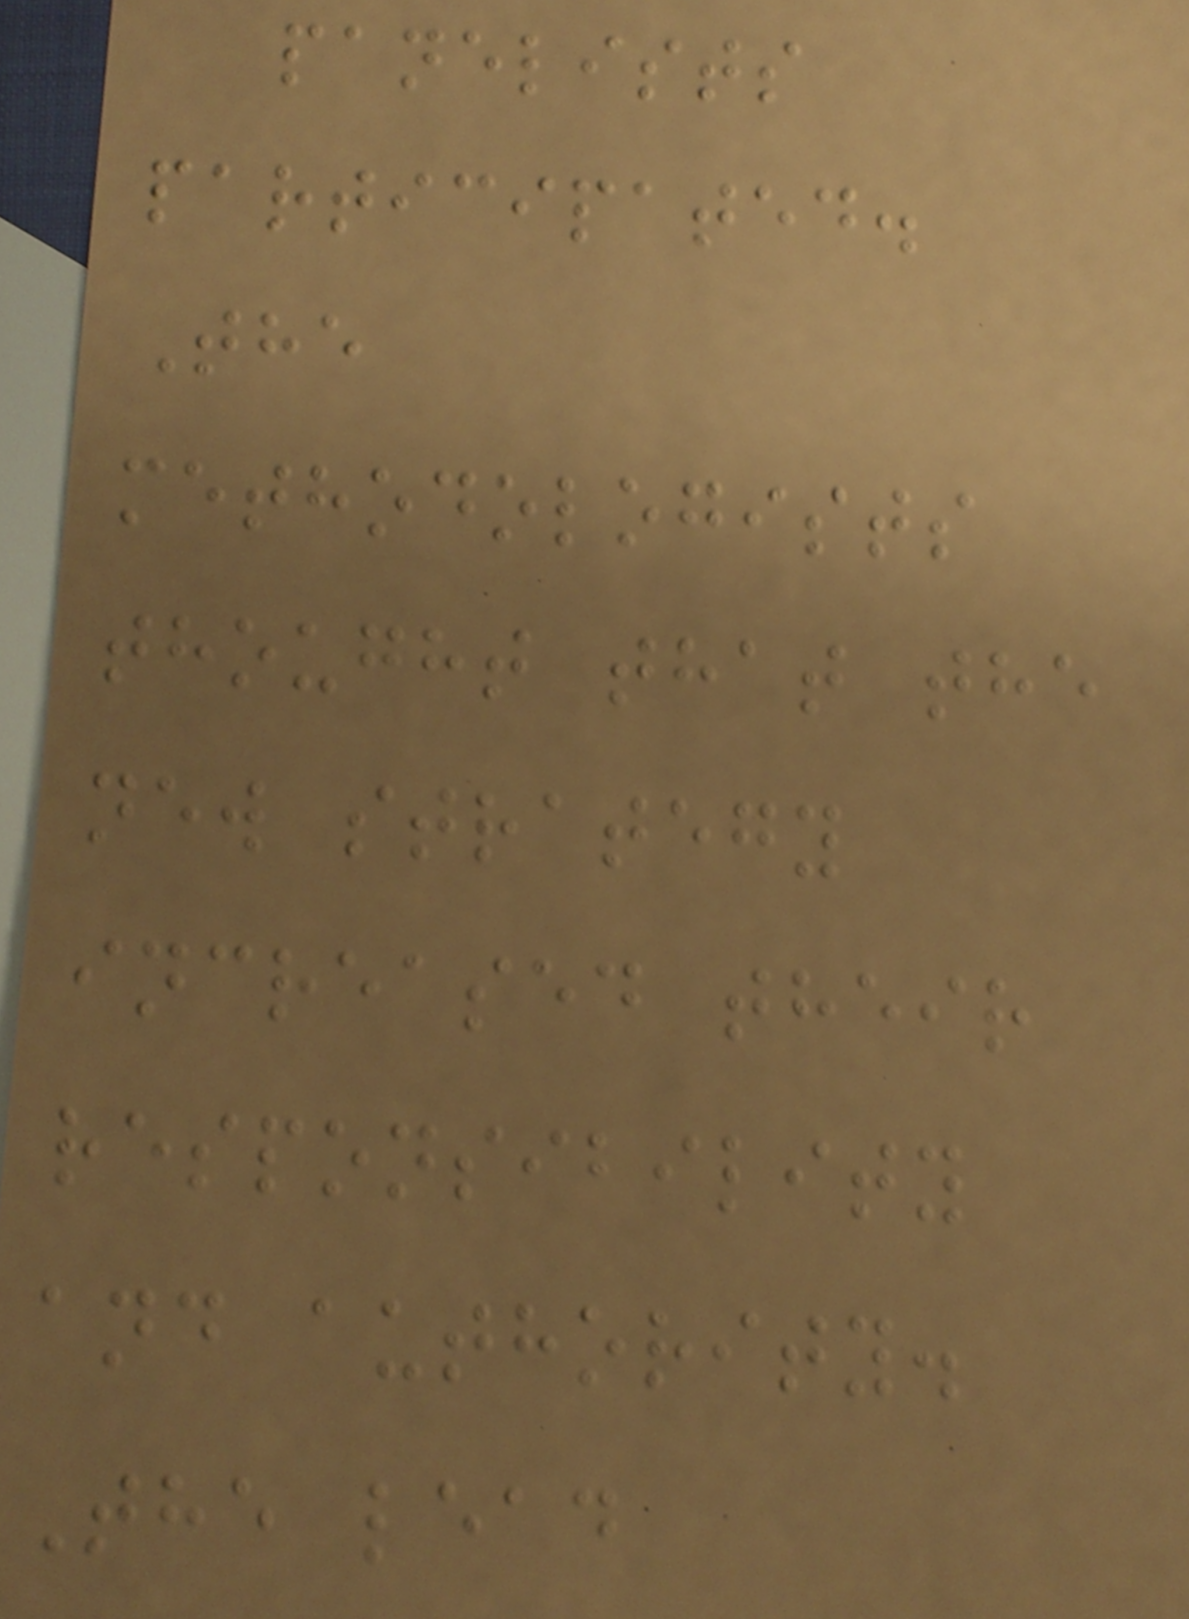panelists
participated.
The
methodologists
thought that the
new strategy
increased their
responsibility
and authority.
The lead
